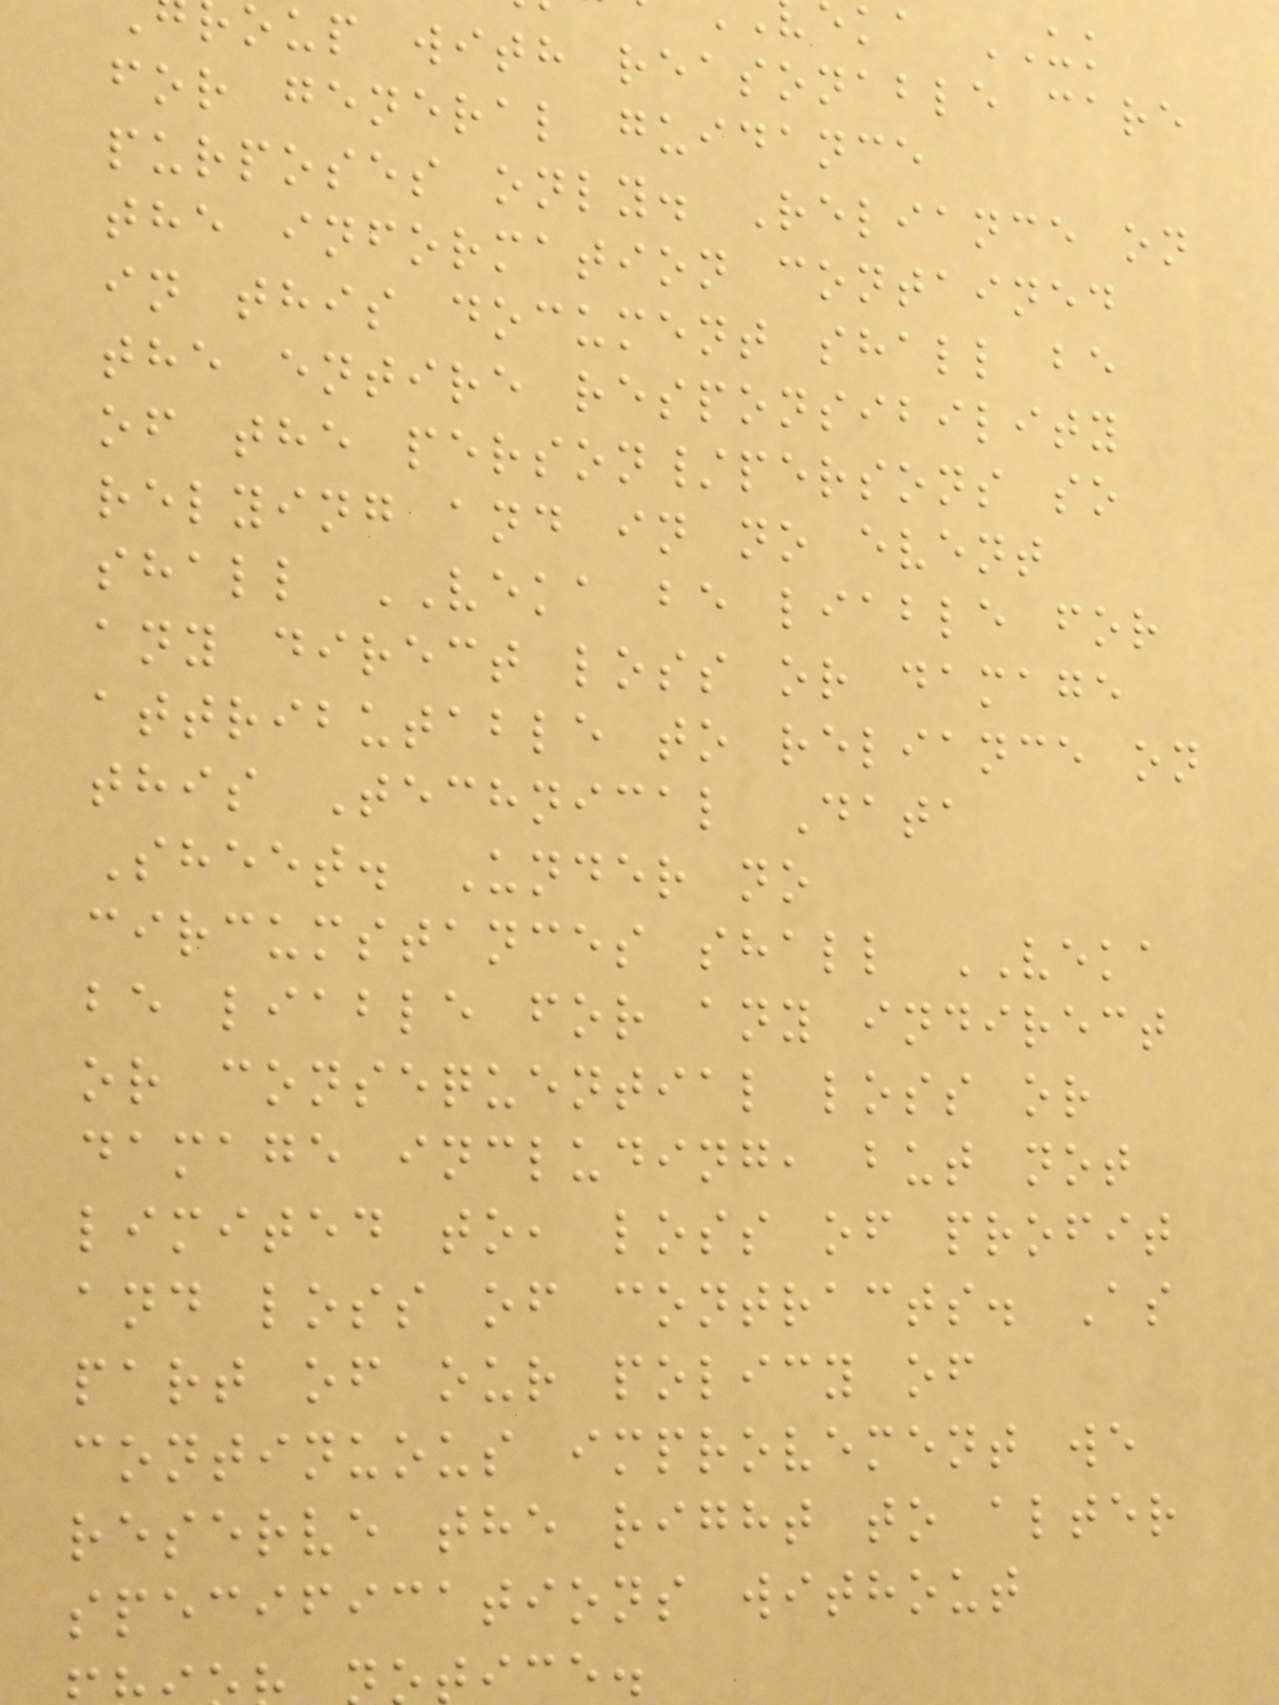ka UK
oup with reasonable care
for general guidance
purposes only. Reliance on
the information contained
in this document shall be
the entire responsibility
of the person/persons so
relying and in no event
shall VEKA be liable for
any direct loss or damage
attributable to reliance on
this Technical Data
Sheet. Under no
circumstances shall VEKA
be liable for any indirect
or consequential loss or
damage including, but not
limited to, loss of profit
and loss of contracts. As
part of our policy of
continuous improvement we
reserve the right to alter
specifications without
ice.
